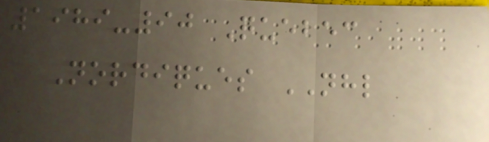1989-90 Quebec
Nordiques NHL
